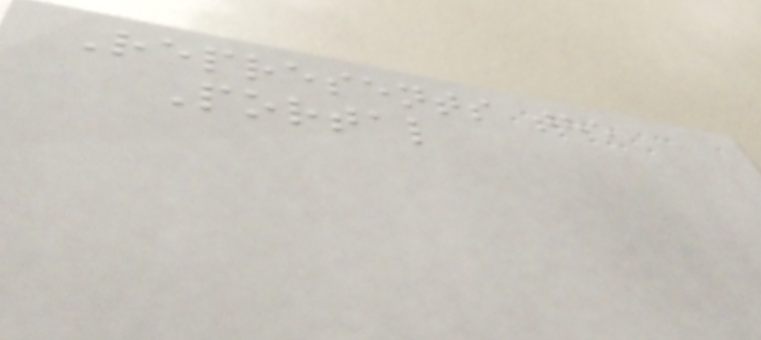Represents the
Portal
